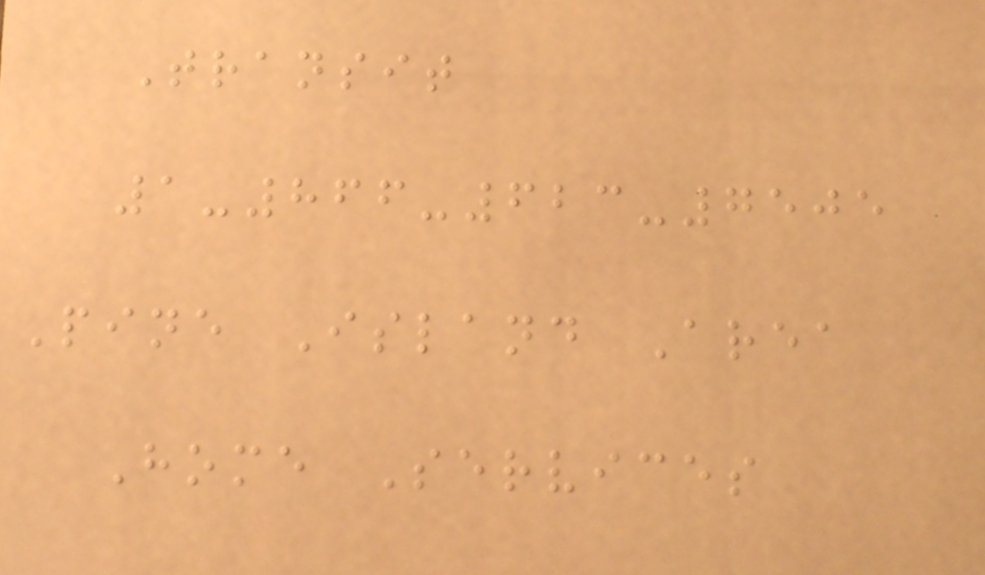Transit
1-866-623-7505
Pine Island Area
Home Services
